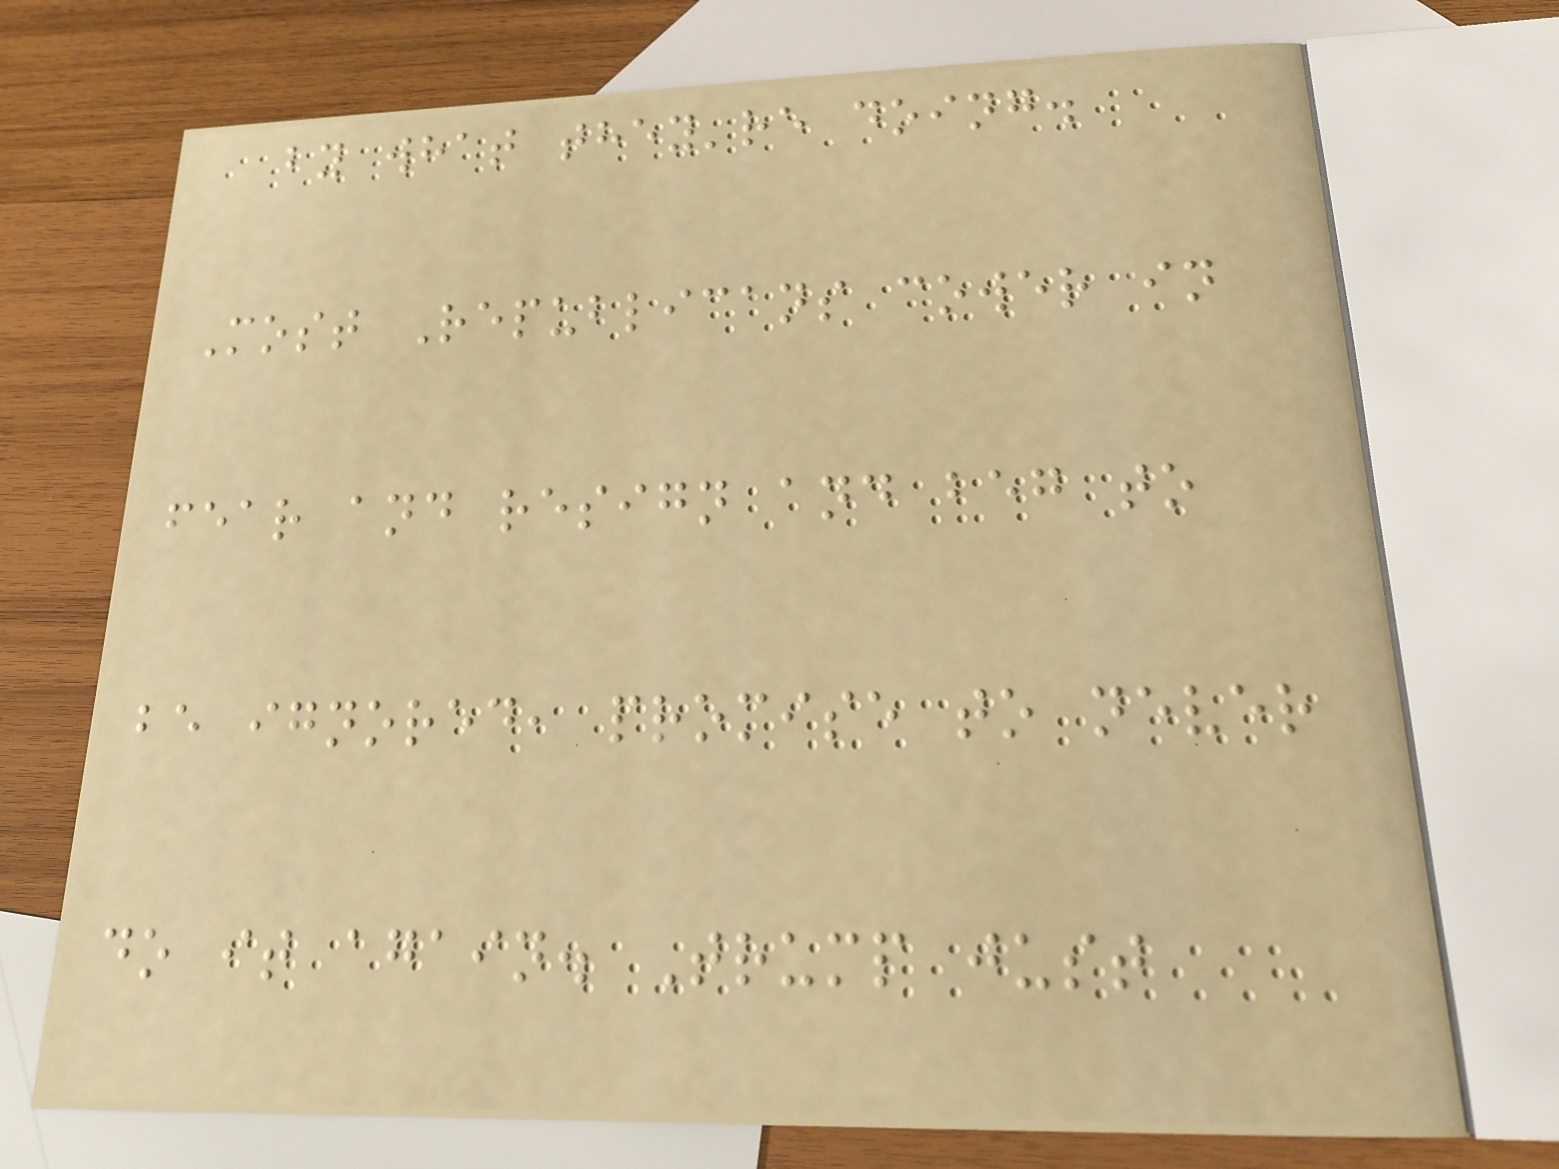by what they're doing.
Most Republicans cower in
fear and resign and beg to
be ignored, promise to never
do it again. Trump just
